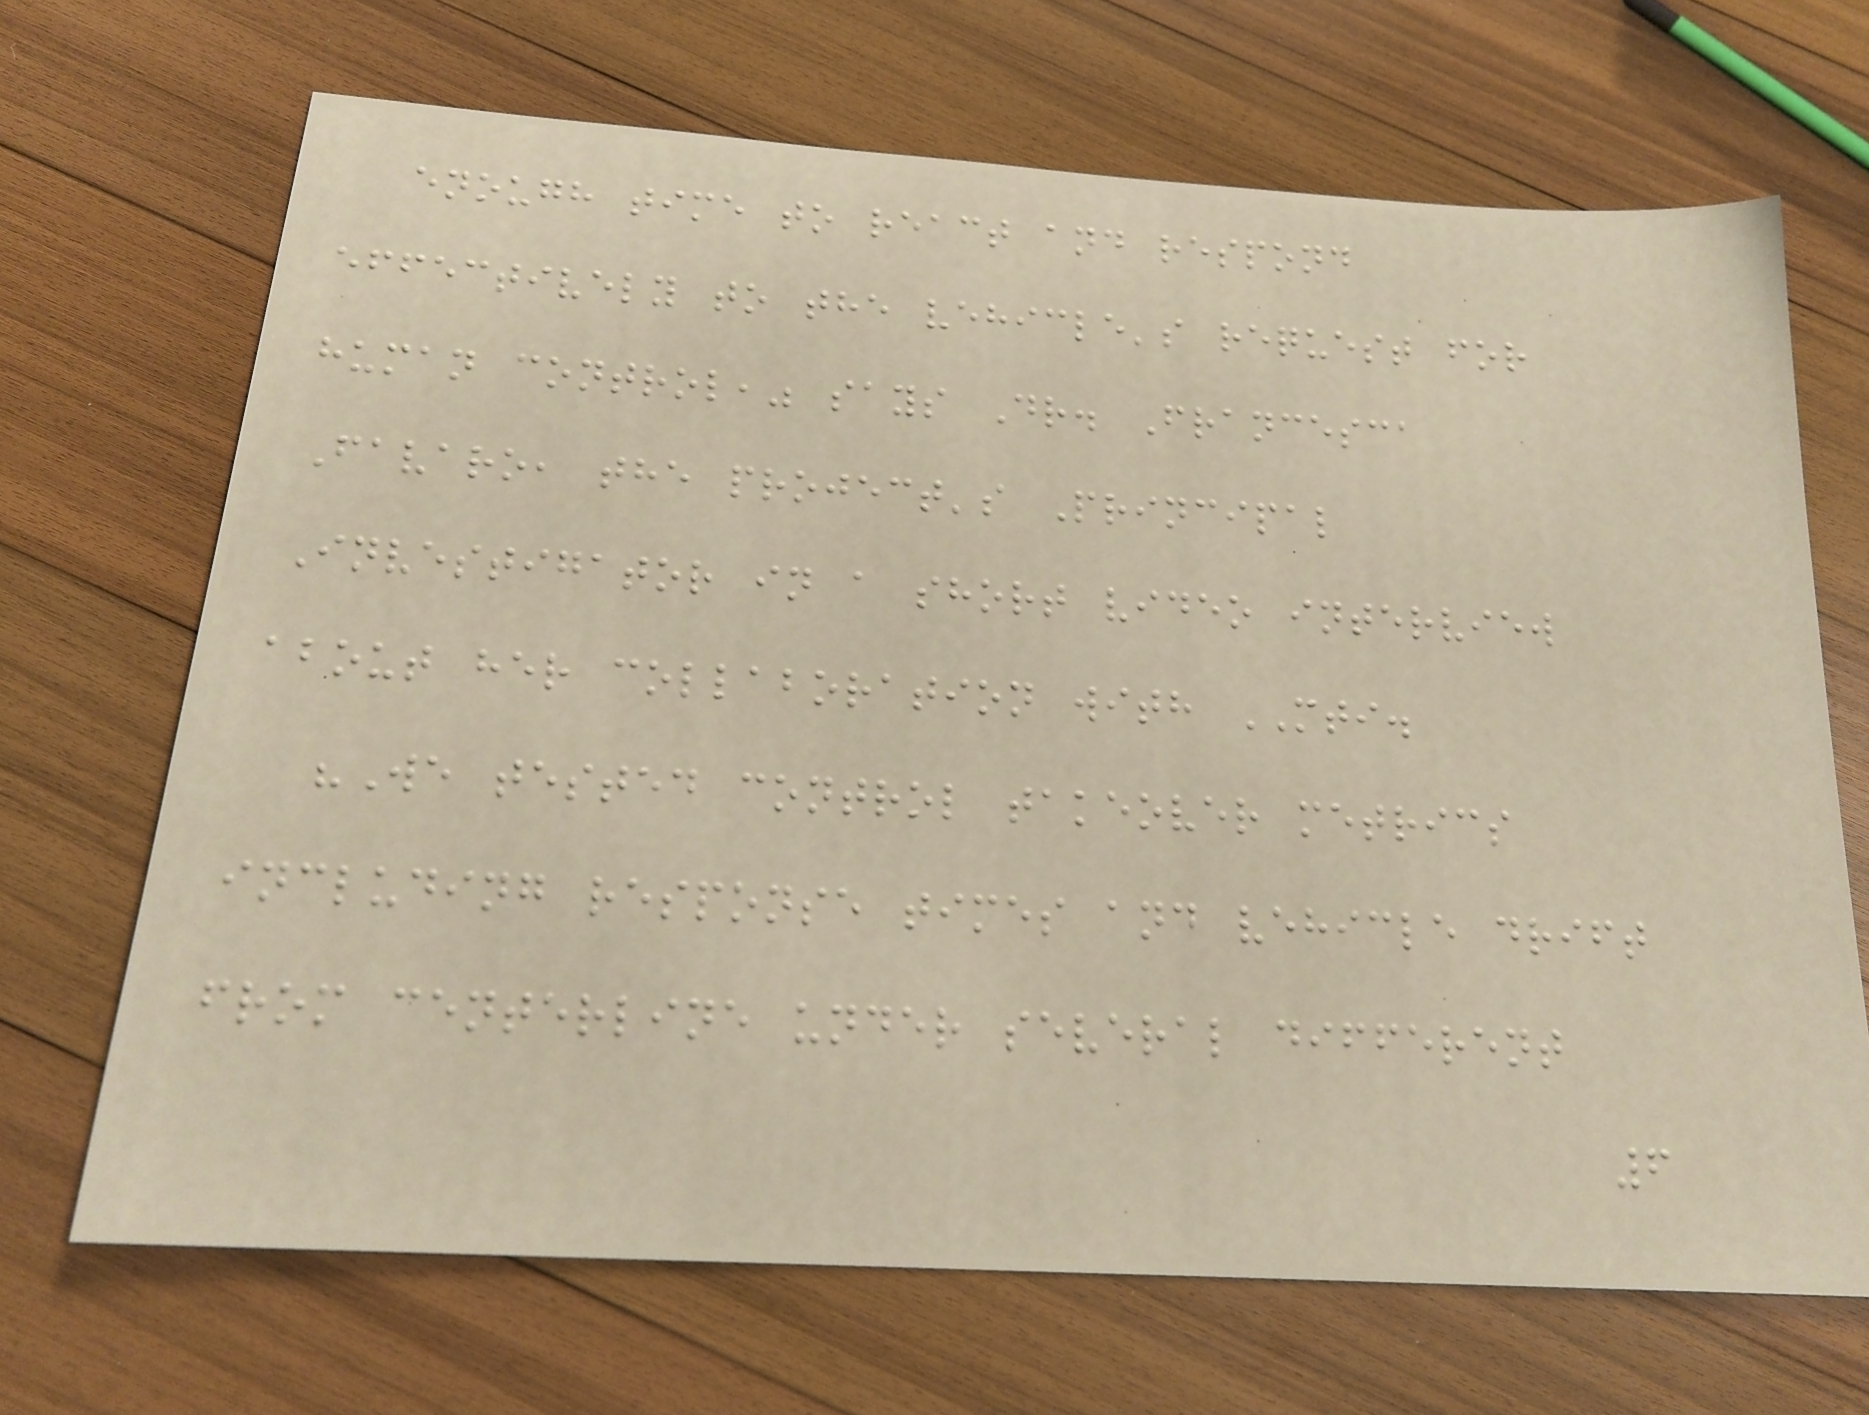enough time to react and respond
effectively to the vehicle's request for
human control," says Dr. Francesca
Favaro, the project's Principal
Investigator in a short video interview
about her collaboration with MTI.
"We tested control takeover metrics
including response times and vehicle drift
from centerline under several different
6
